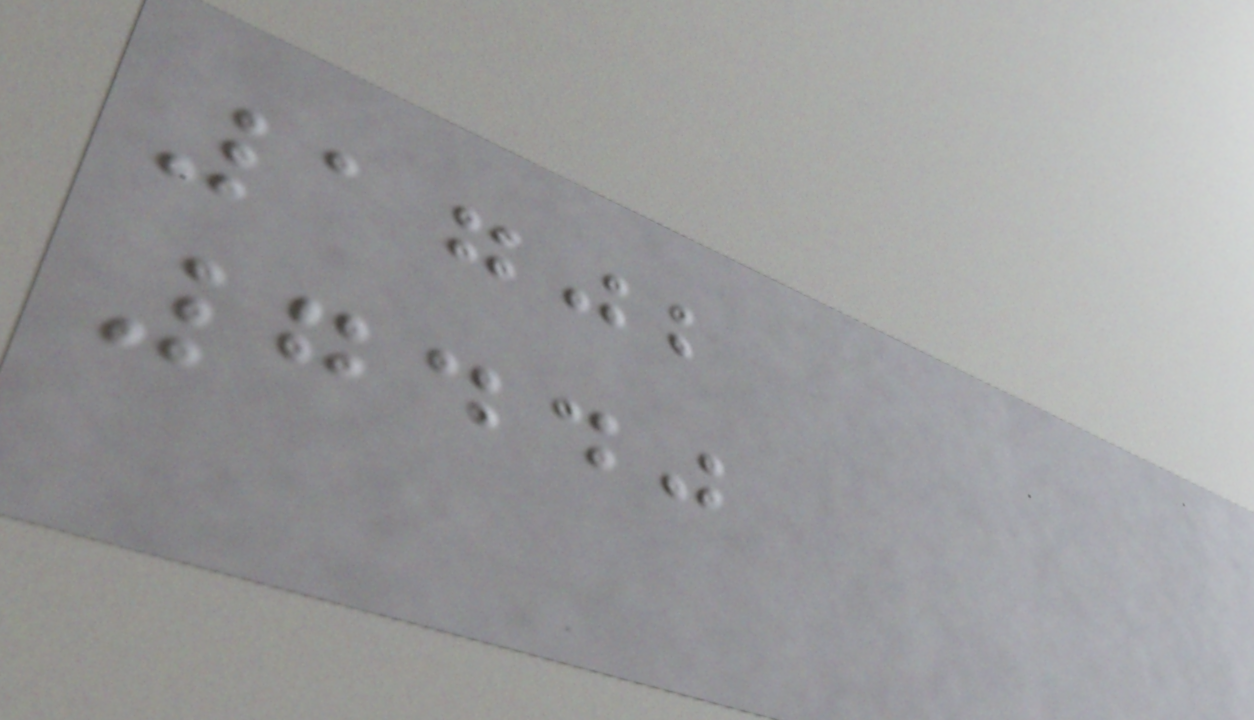1702
7440
